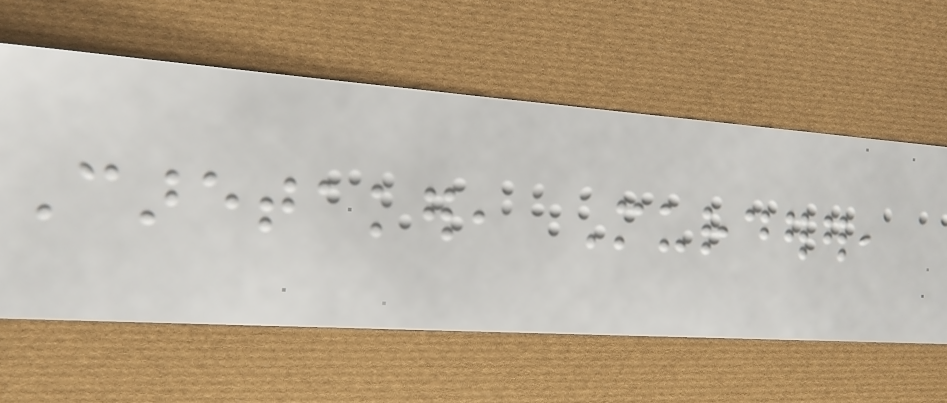Caretaker, Murderer,
